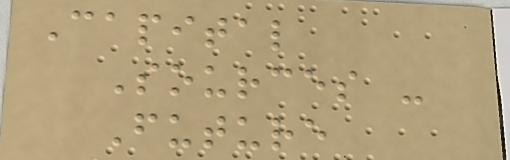Capital
Sources -
Future
